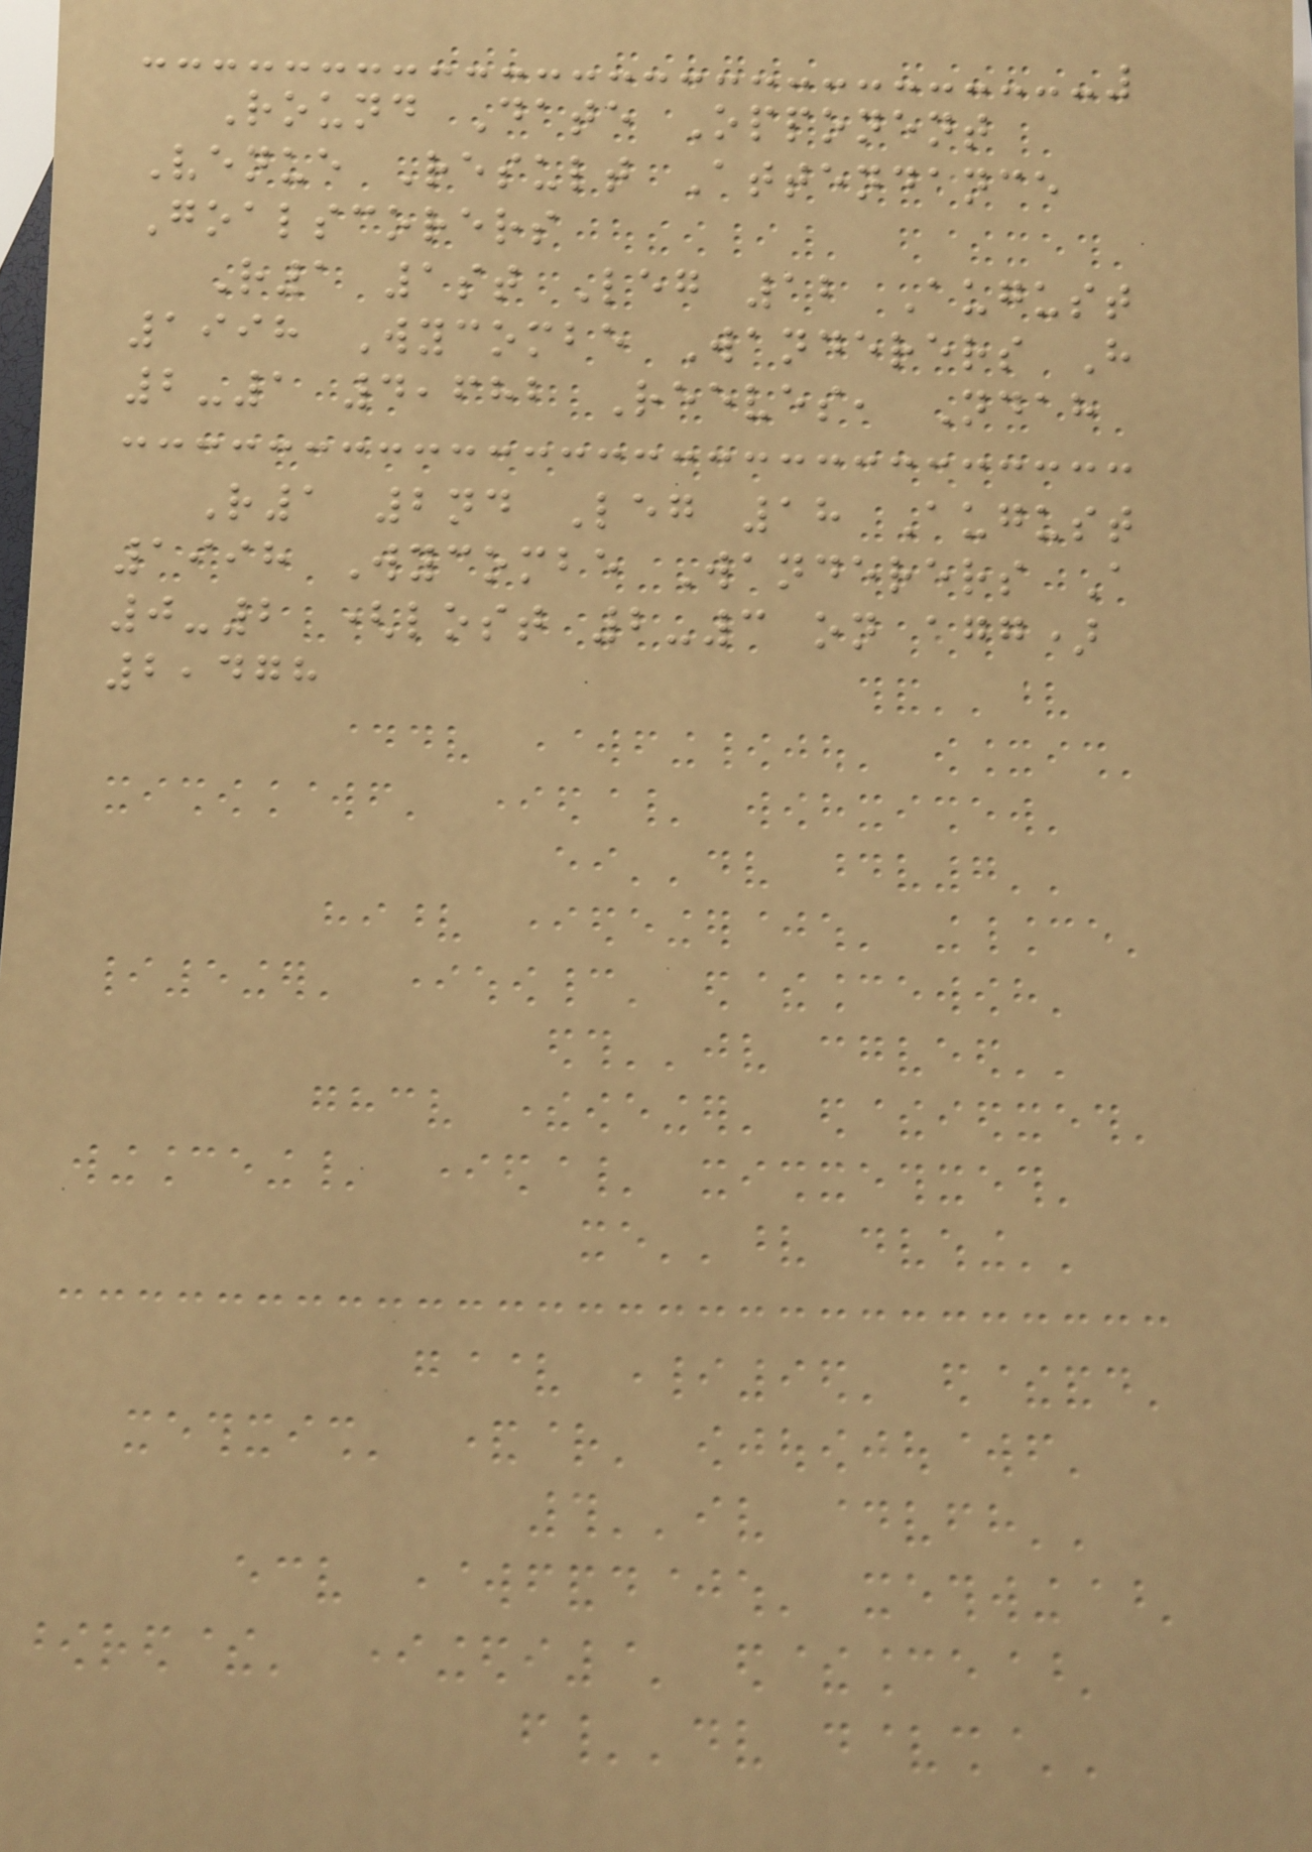Round Date Opponent
Venue Result Attendance
Goalscorers
R1 1st Leg 12 August
1998 Wycombe Wanderers H
2-1 4,682 Reeves, Ndah
R1 2nd Leg 18 August
1998 Wycombe Wanderers A
0-2 (lost 2-3 on agg)
2,478
